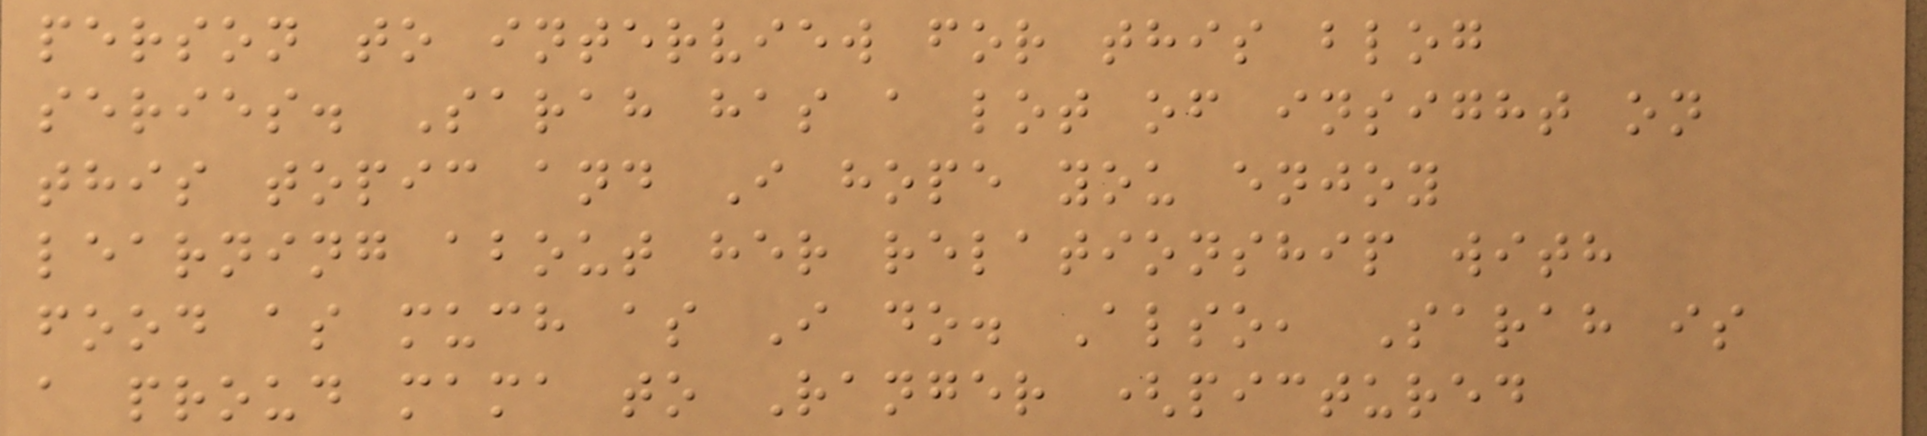person to interview for this blog
series. Sarah has a lot of insight on
this topic and I hope you enjoy
learning about her relationship with
food as much as I do. Also, Sarah is
a proud mama to Ranger (pictured
